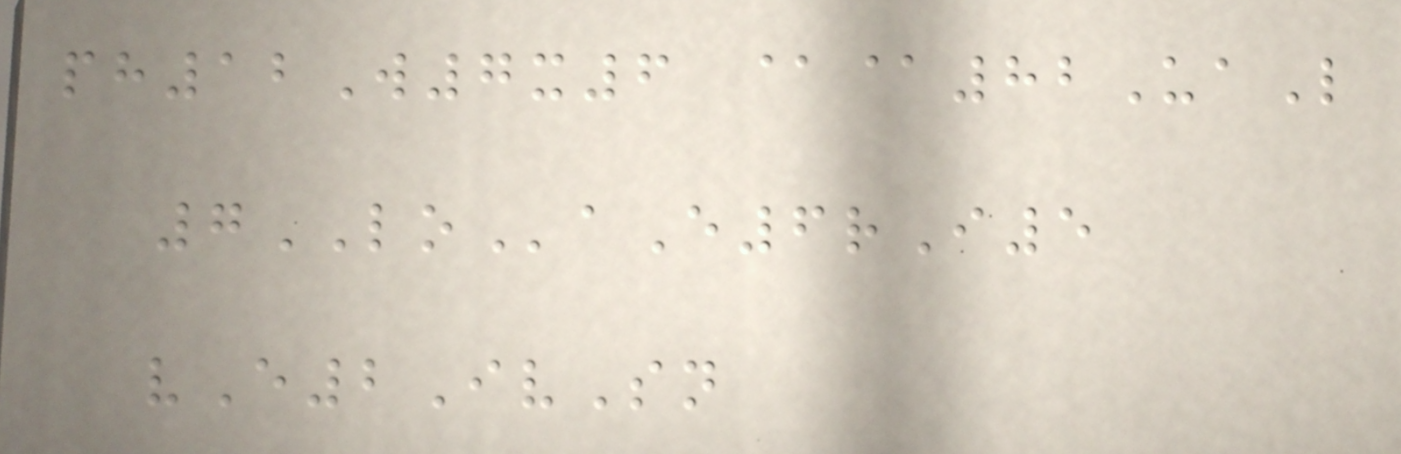ph12W7x6 @@82UaL
7LOaE6rI5
vE2IvSn
